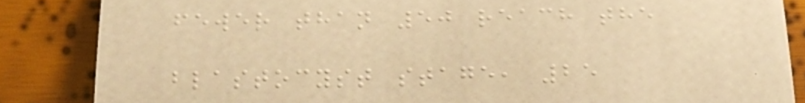fewer than 50 reach the
blastocyst stage, 25
